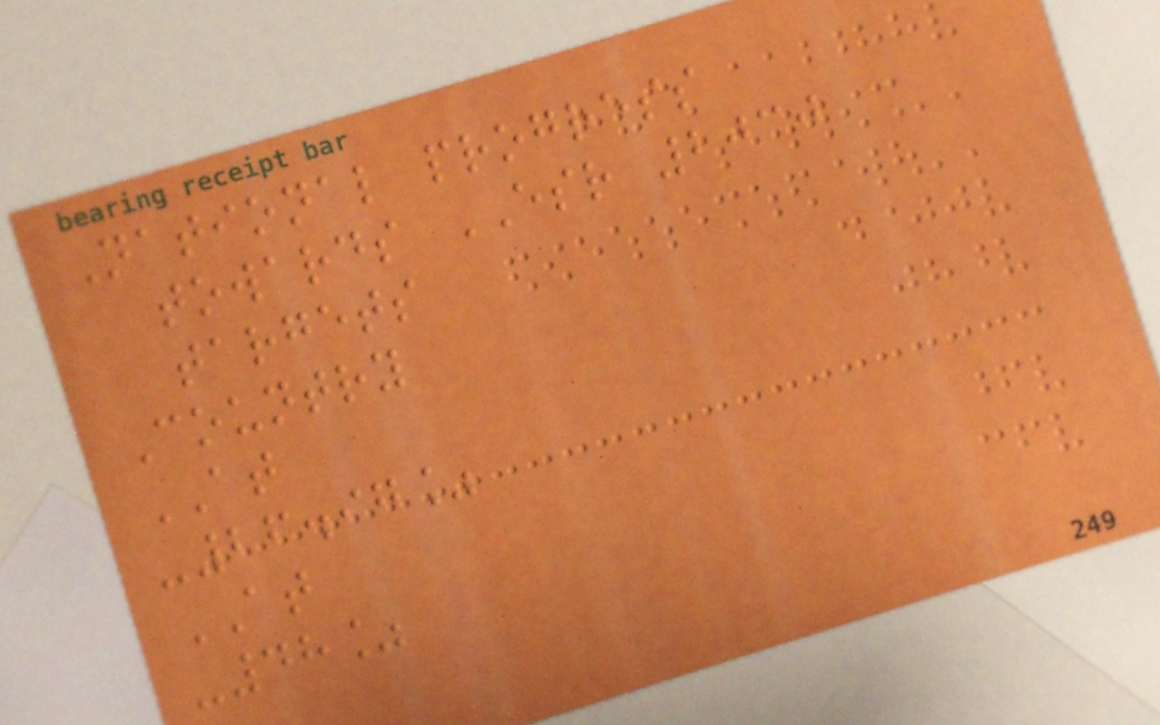National progress
towards ESR 2030
targets
Country
AT
-26.97%
AT
-48%
